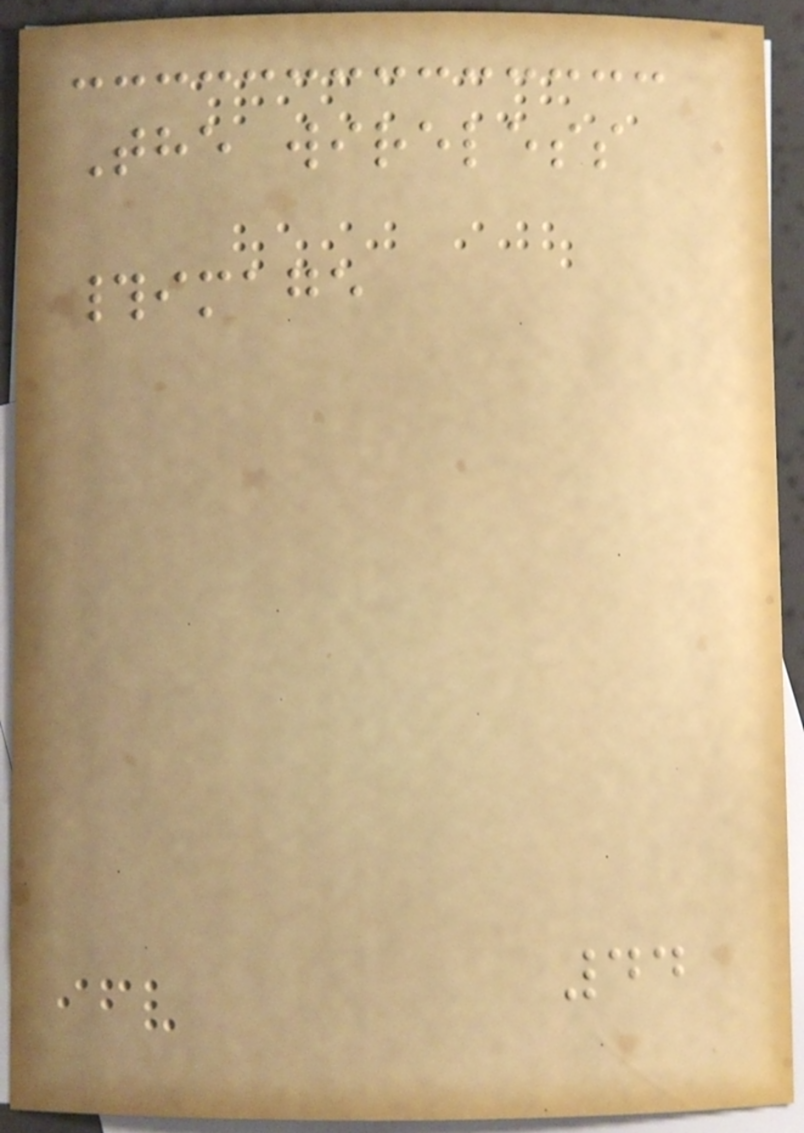The wireless
#image
44
